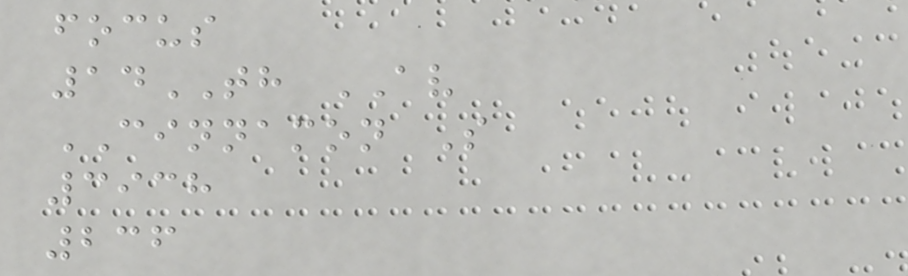focus
14TH AV
CINNAMON S
3938
236
